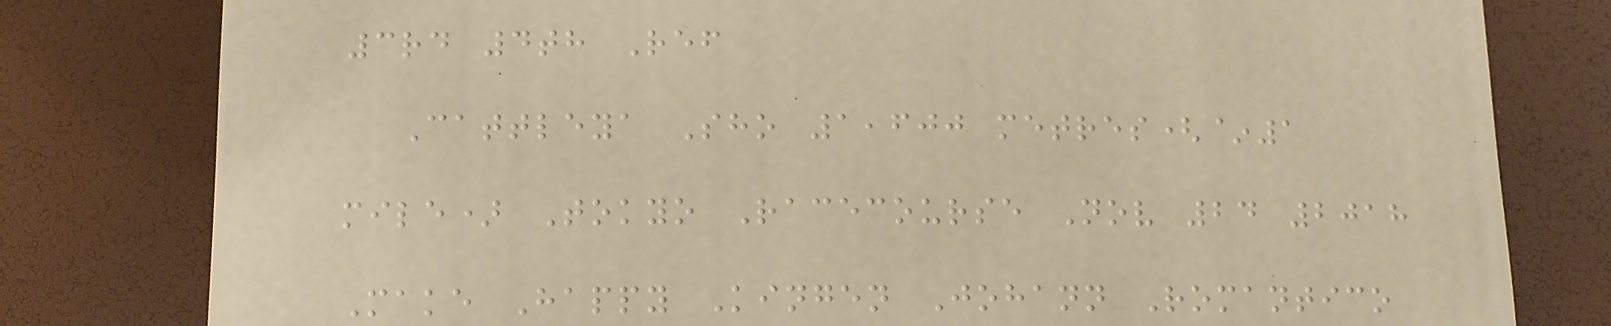3rd 4th Ref
Cattleya Sho 1,600 metres(~1
mile) Tokyo Racecourse Nov 24 2018
Make Happy Kingen Johann Romantico
